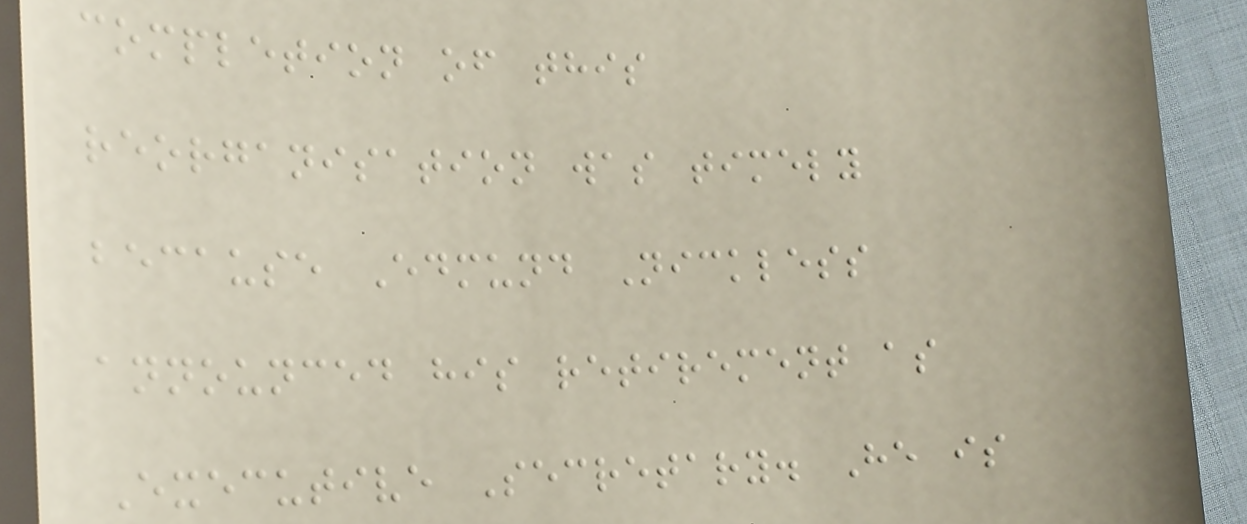completion of this
reorganisation was timely
because Edmund Nickless
announced his retirement as
Executive Secretary. He is
